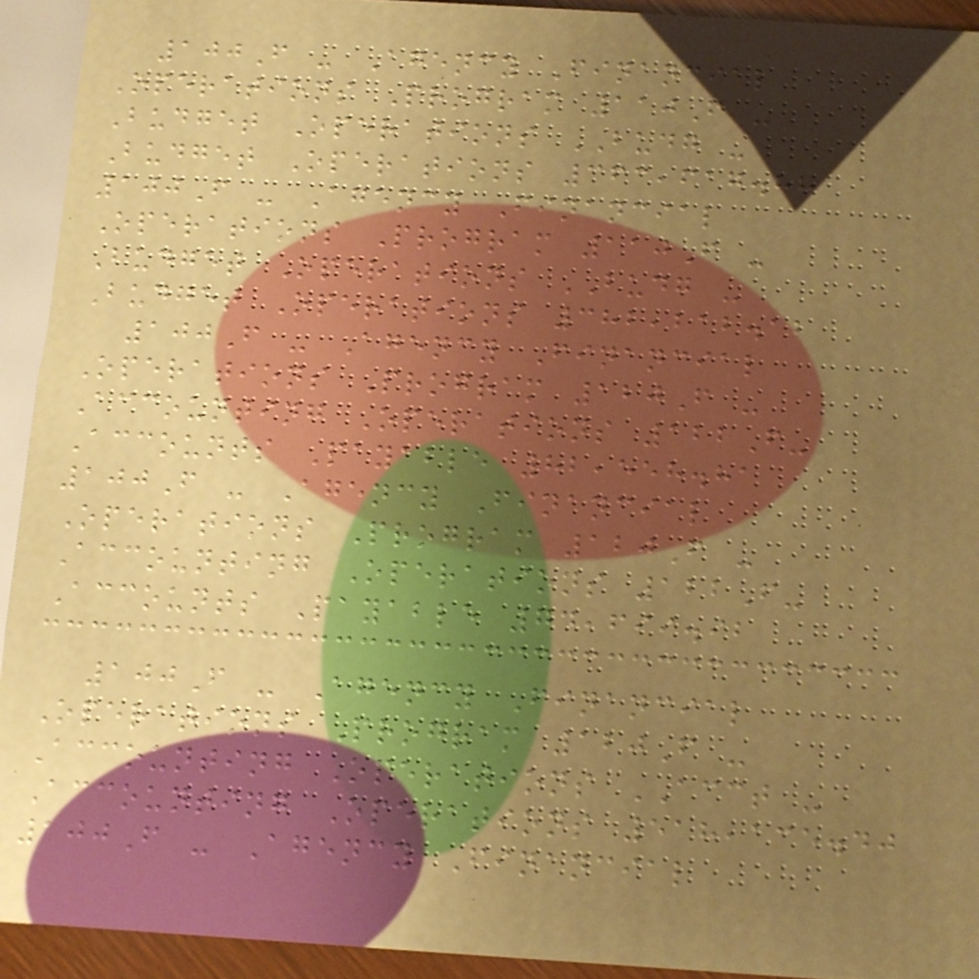100F - Agency Financial
Operations Program 110F -
Budget Operations BUDG -
Budget Operations 363,617.88
100F - Agency Financial
Operations Program 110F -
Budget Operations BUDG -
Budget Operations 382,212.12
100F - Agency Financial
Operations Program 120F -
Accounting Operations 122F-
Accounts Payable 82,558.81
100F - Agency Financial
Operations Program 120F -
Accounting Operations 122F-
Accounts Payable 74,699.92
100F - Agency Financial
Operations Program 120F -
Accounting Operations ACCT -
Accounting Operations 518,135.40
100F - Agency Financial
